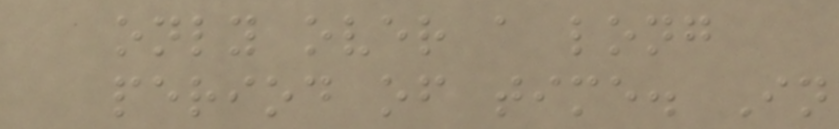only over a long
period of time. In
